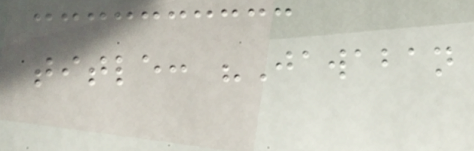title: "Jawaban
